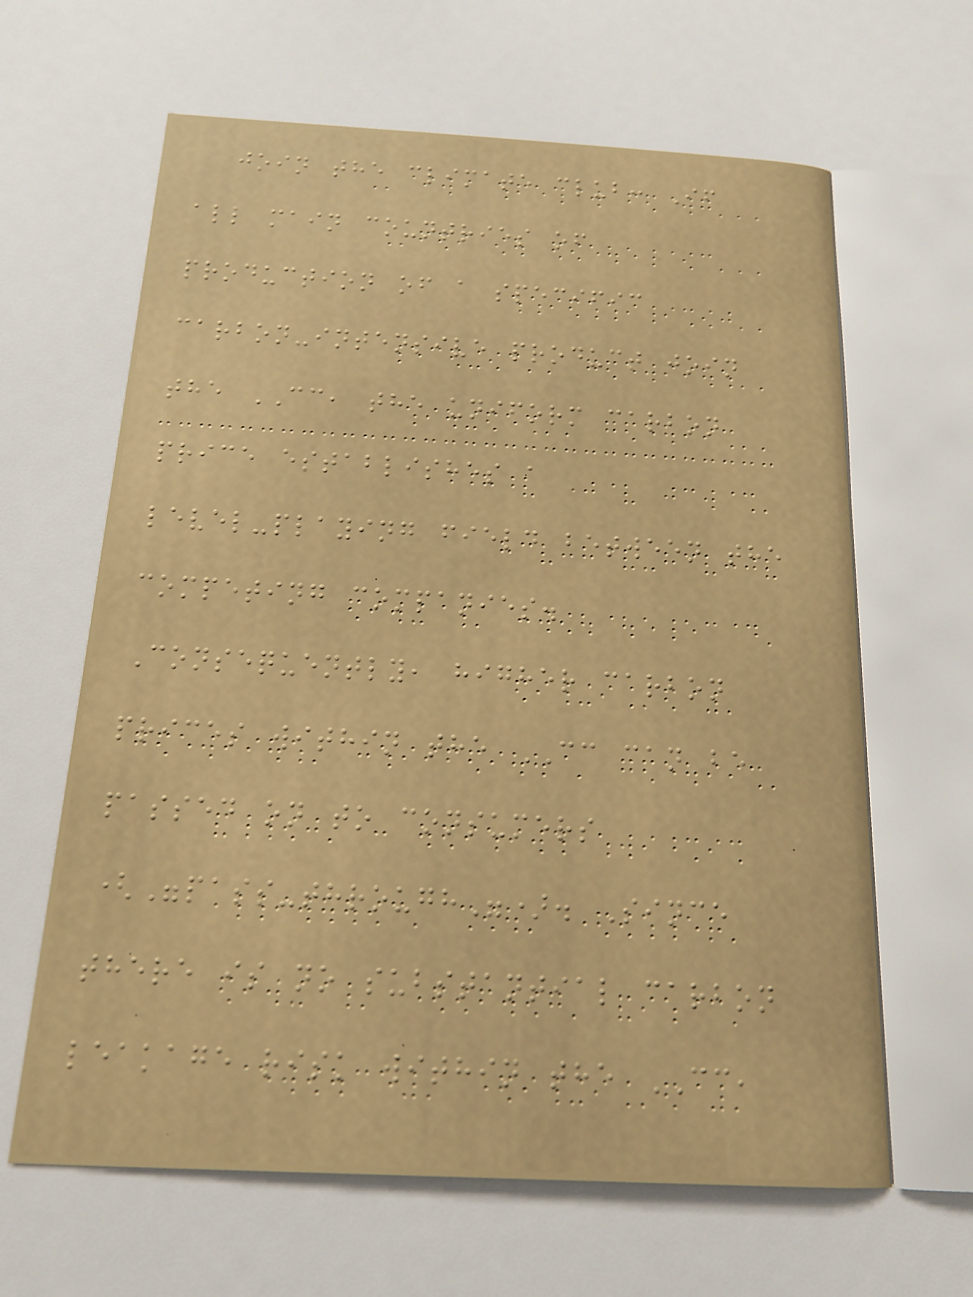join the climate club: If
all main countries of
production of a specific
carbon-intensive product join
the CC, the uniform carbon
price establishes a
level-playing field between the
competing companies.
Consequently, higher carbon
prices within the CC can be
passed on to consumers
("pass-through"). Since
there is no substantial carbon
leakage risk within the CC,
